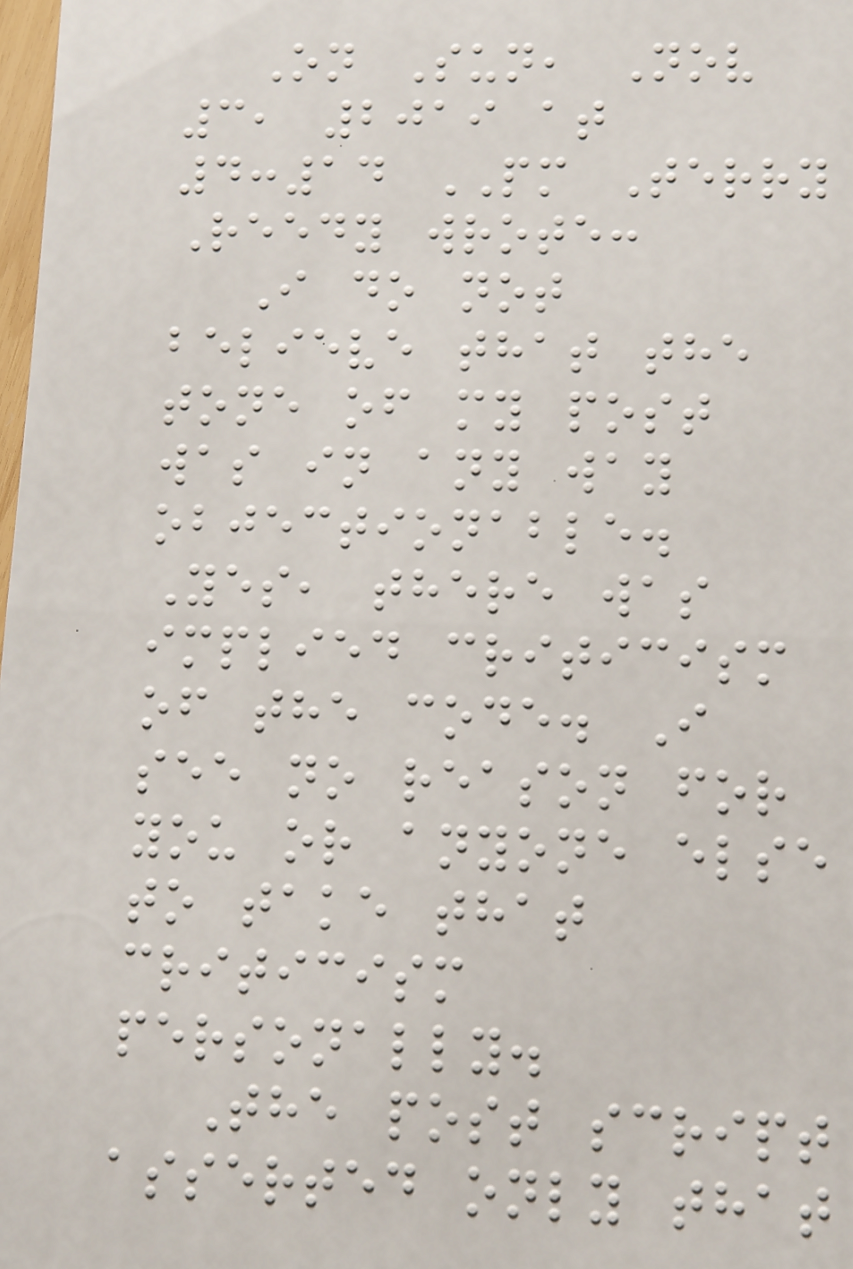On Sun, Nov
3, 2019 at
4:14 PM Terry
Reedy wrote:
I do not
believe that the
tone of my post
was in any way
objectionable.
Yes, there was
implied criticism
of the code. I
see no reason for
you or anyone else
to take that
criticism
personally.
The post script
asserted only that
